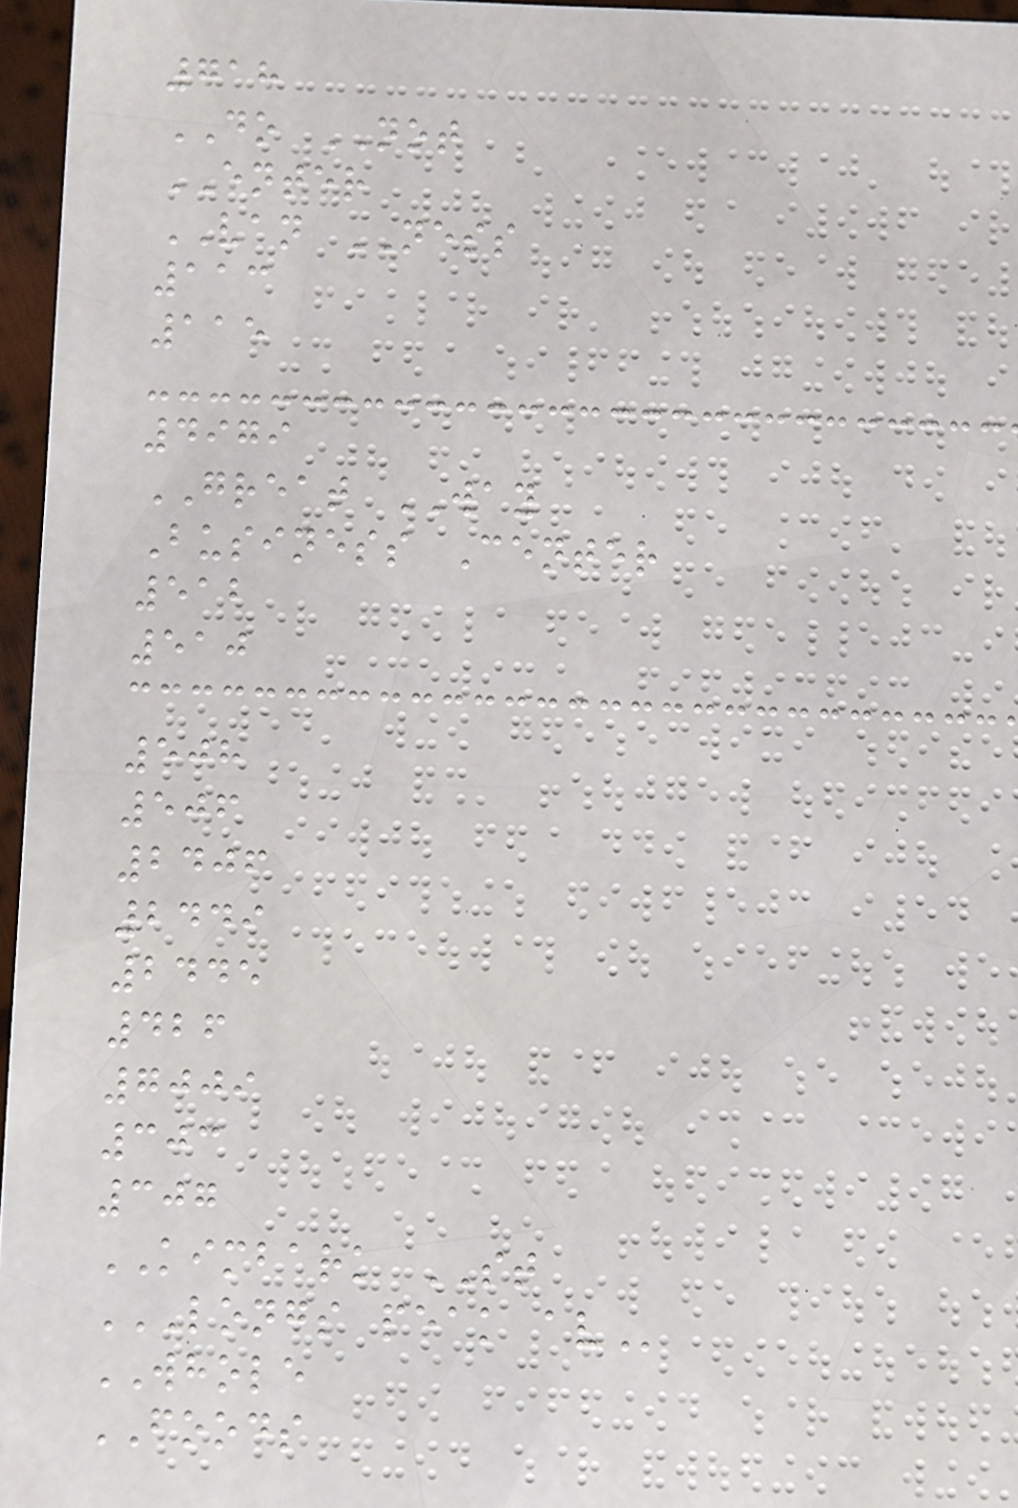718
DO NOT
ENTER
VAN NESS
113
115
4979
GREAT WAY
Business Center
512
510
508
506
2406
2449
2445
426
7009
303
307
KIMBARK ST
LONGS PEAK AV
WHOLE
FOODS
